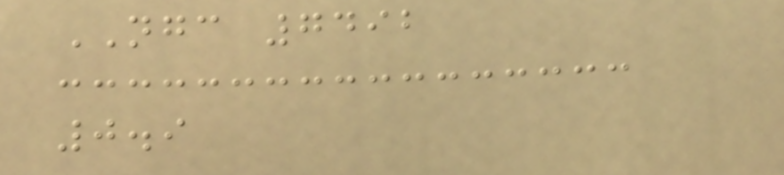NGC 7492
0.9
